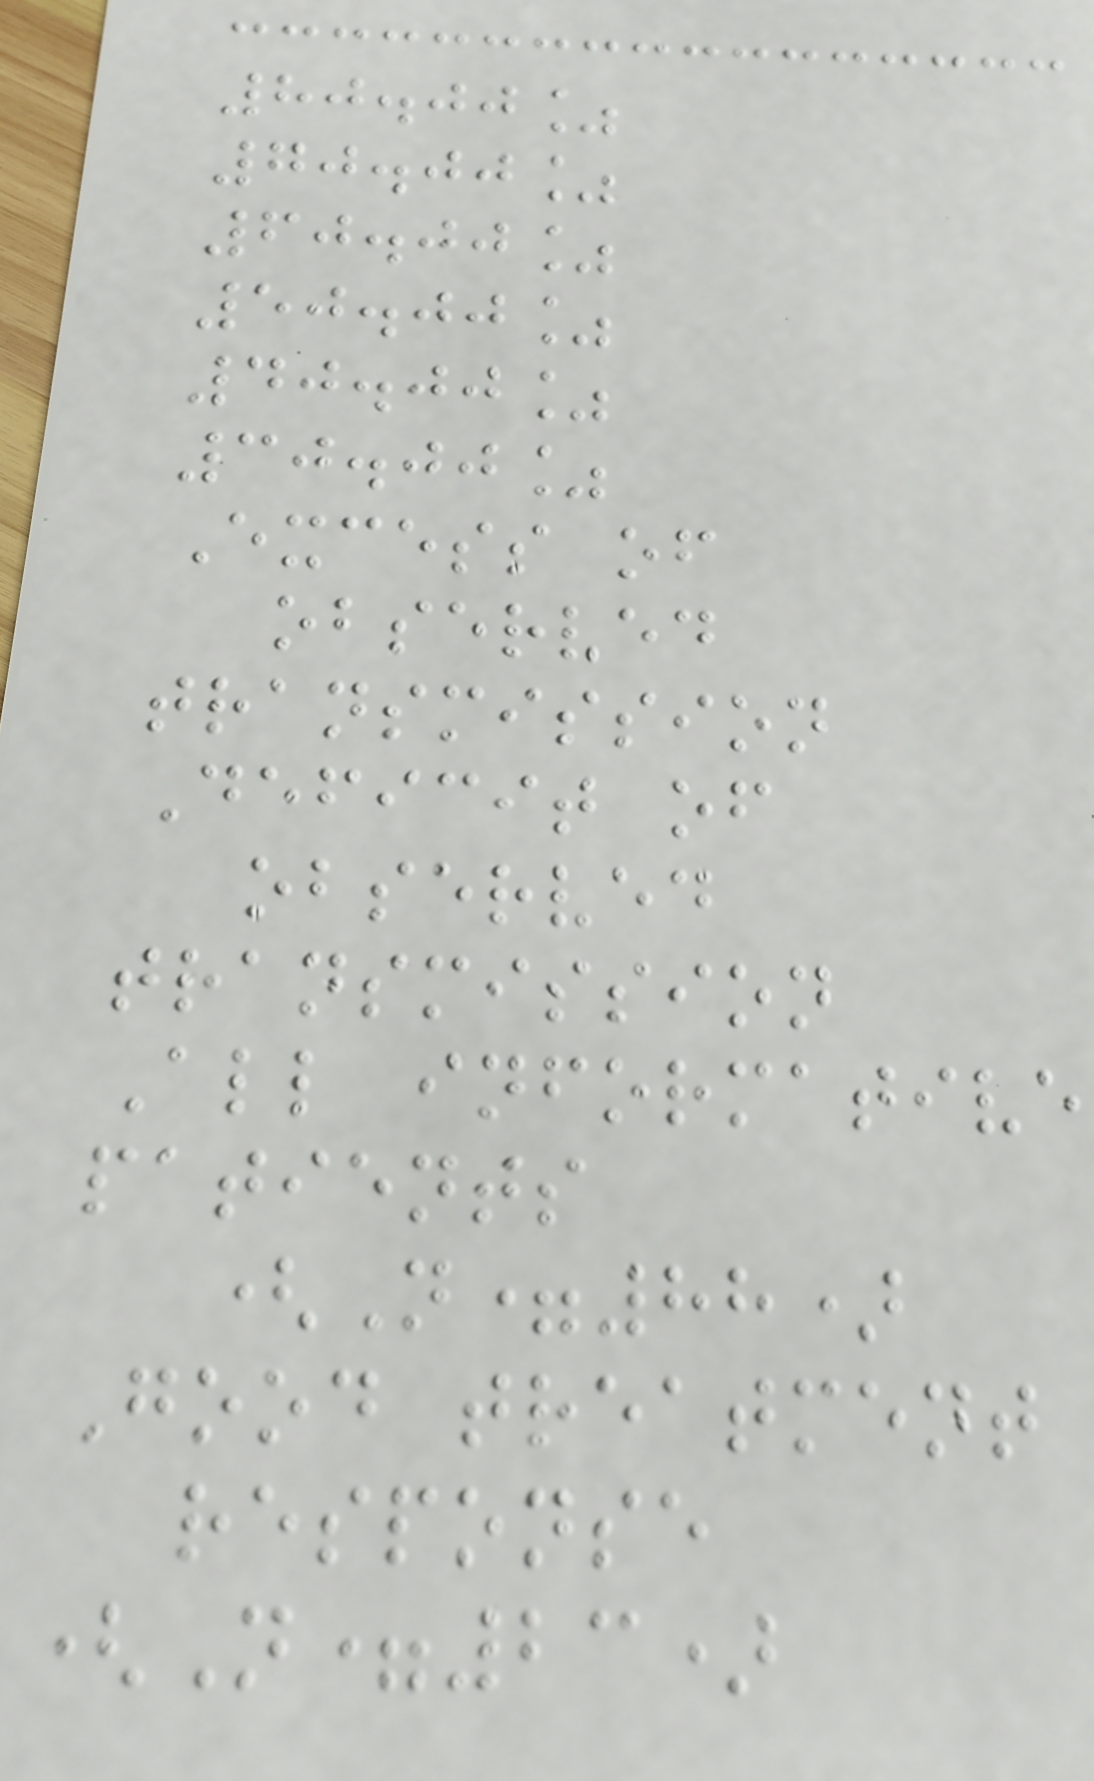80.00%
70.00%
60.00%
50.00%
40.00%
30.00%
Excess of
observed
transmission
Deficit of
observed
transmission
All informative
patients
(N=88)
Good treatment
response
(N=23)
